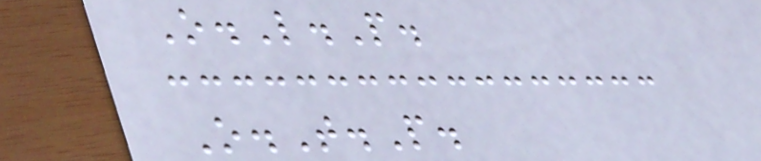O.L.P.
O.T.P.
